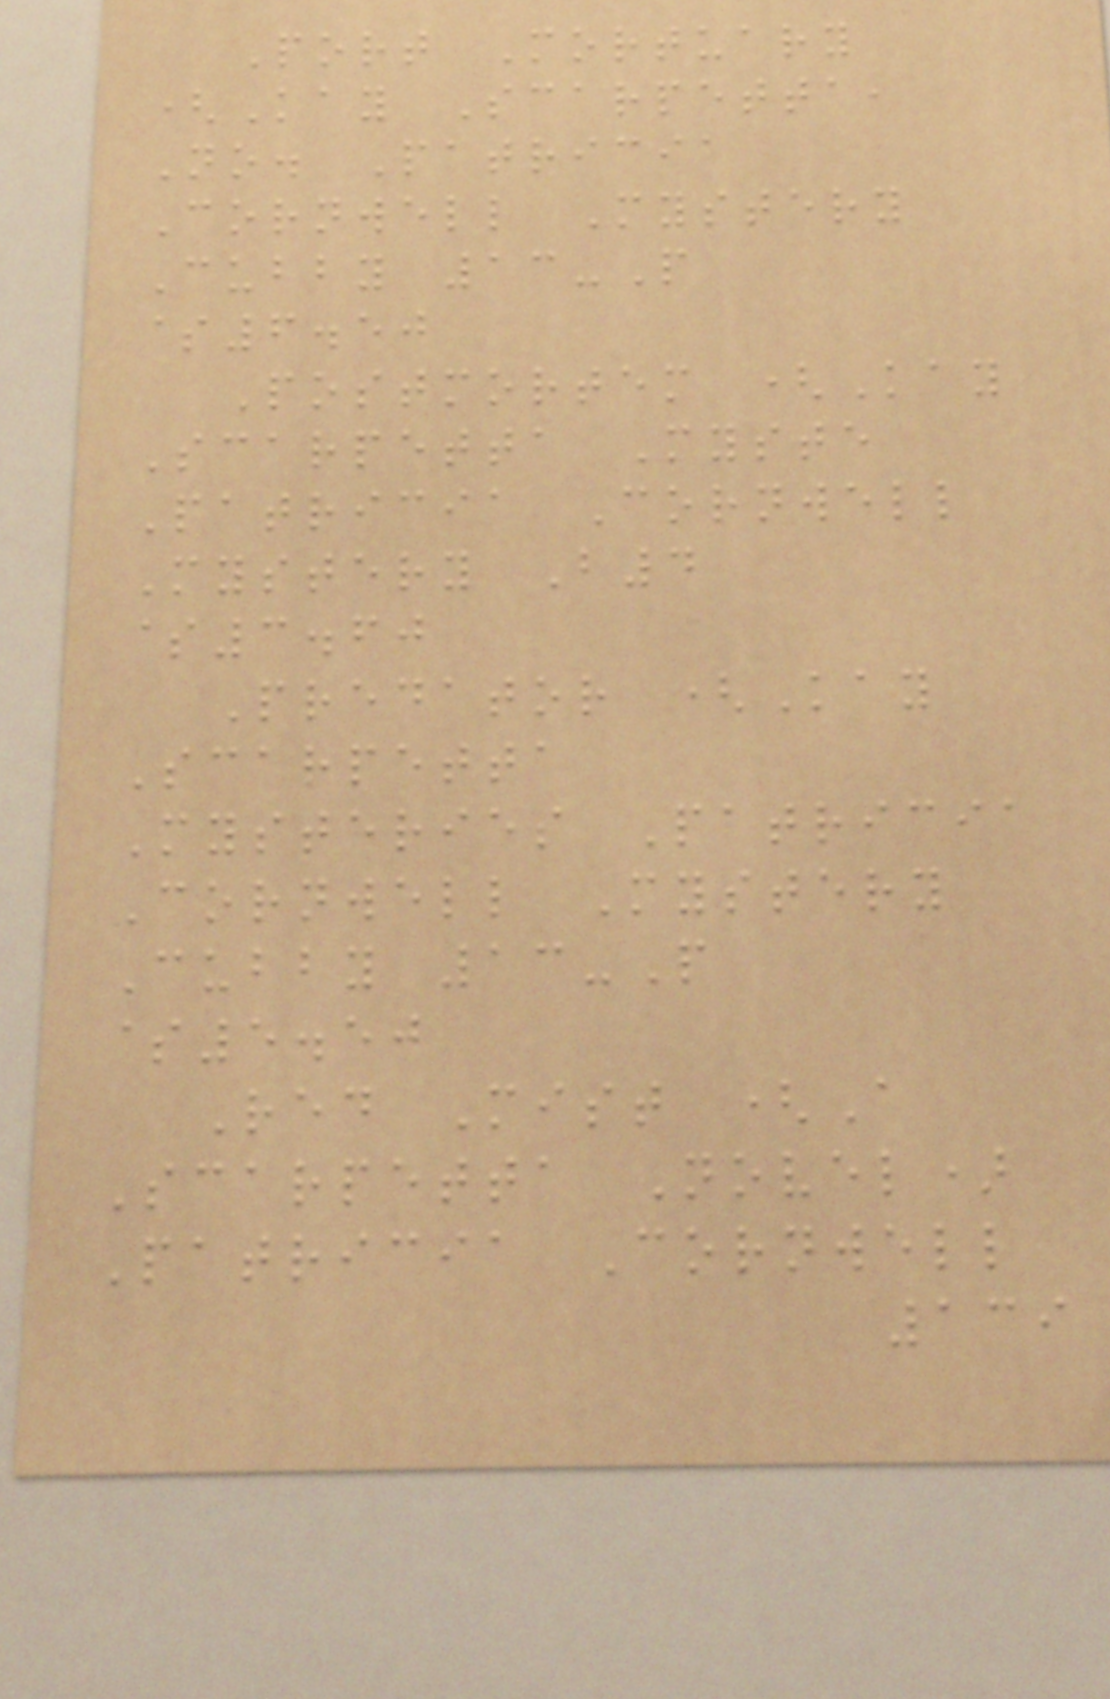Port Mortuary
(Kay Scarpetta,
No. Patricia
Cornwell Mystery
Cubby 13-P
$6.50
Postmortem (Kay
Scarpetta Myste
Patricia Cornwell
Mystery B4
$3.60
Predator (Kay
Scarpetta
Mysteries Patricia
Cornwell Mystery
Cubby 13-P
$5.50
Red Mist (A
Scarpetta Novel)
Patricia Cornwell
139
